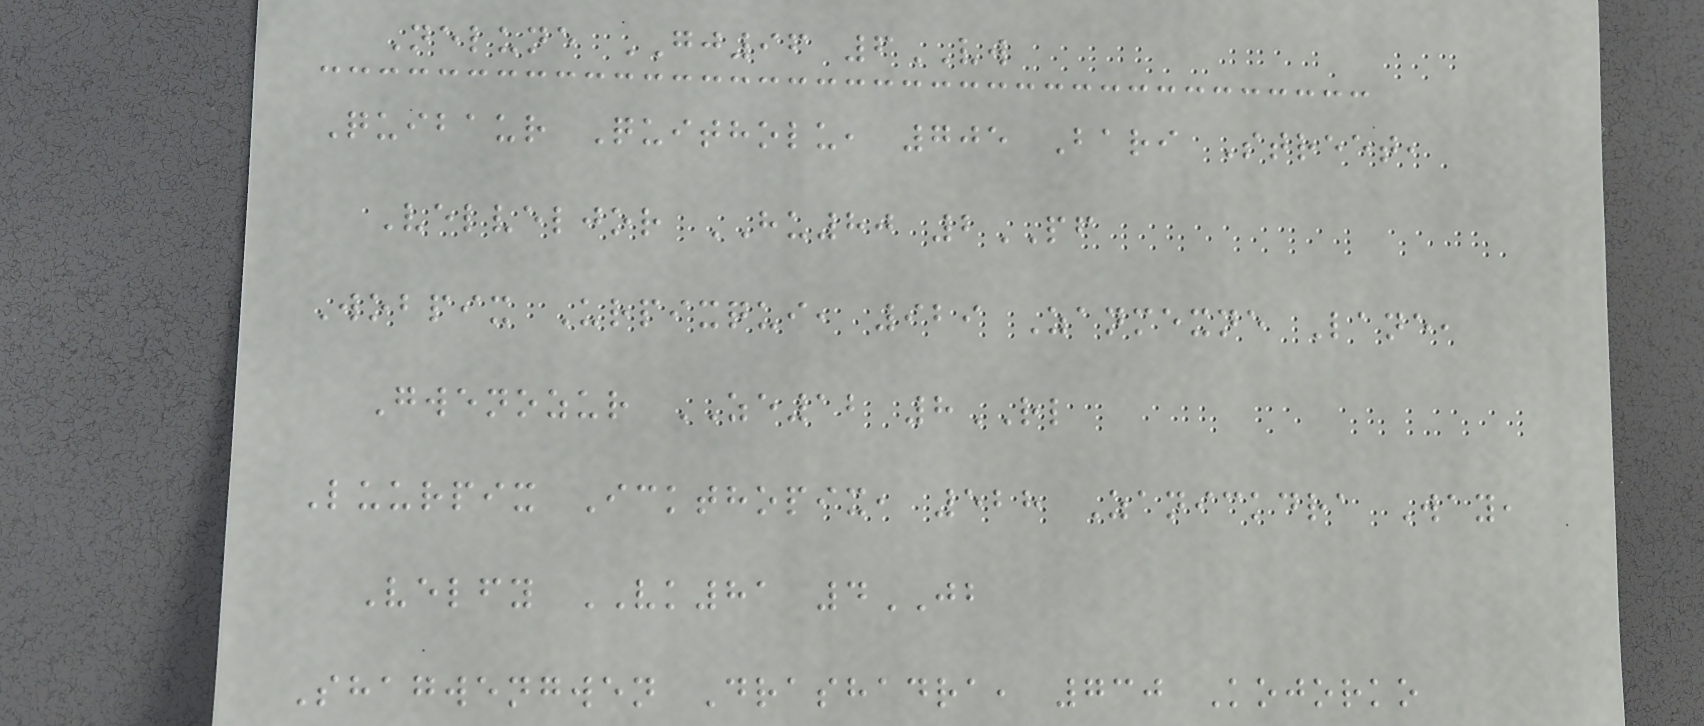Nelune GJ96 6VW
Quibaur Quitholu, 705 Bari Street,
Velveljor HU80 2PF
Wobpix Urpixqui, 929 Zanmexne Lane,
Gwenozur ZE12 8RL
Luurpix Ickthopix, 528 Zanickdra Way,
Velfy VK81 4JB
Shagwengwen Drashadra, 730 Kojorko
